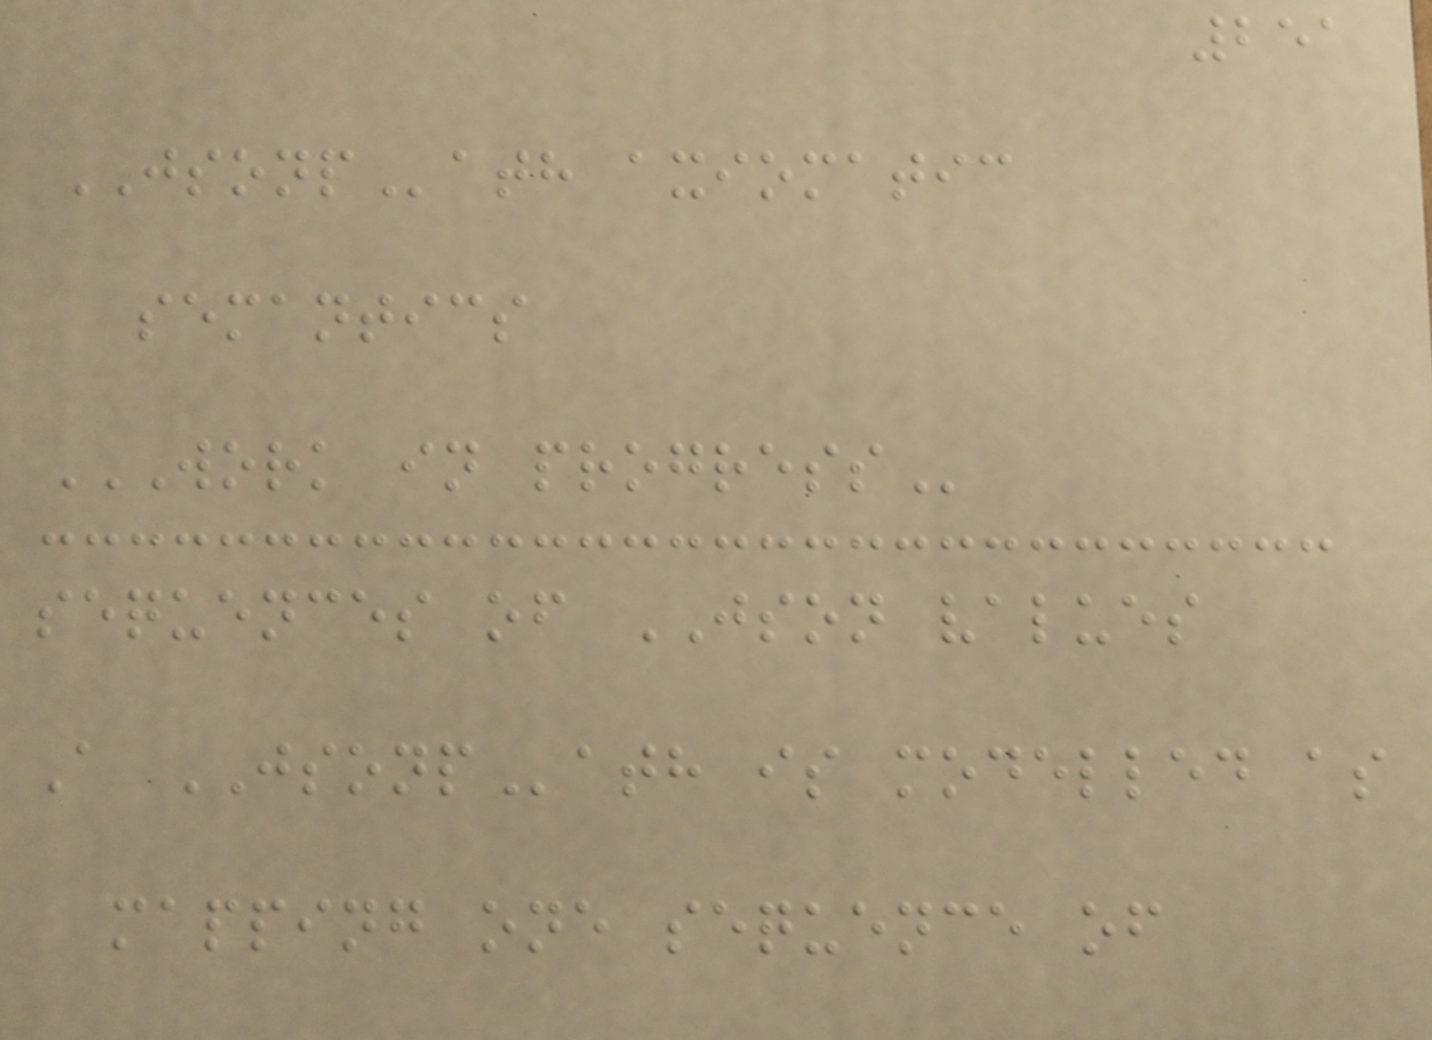251
JSONPath axiomatic
semantics
WORK IN PROGRESS
sequences of JSON values
A JSONPath is modelled as
mapping one sequence of
